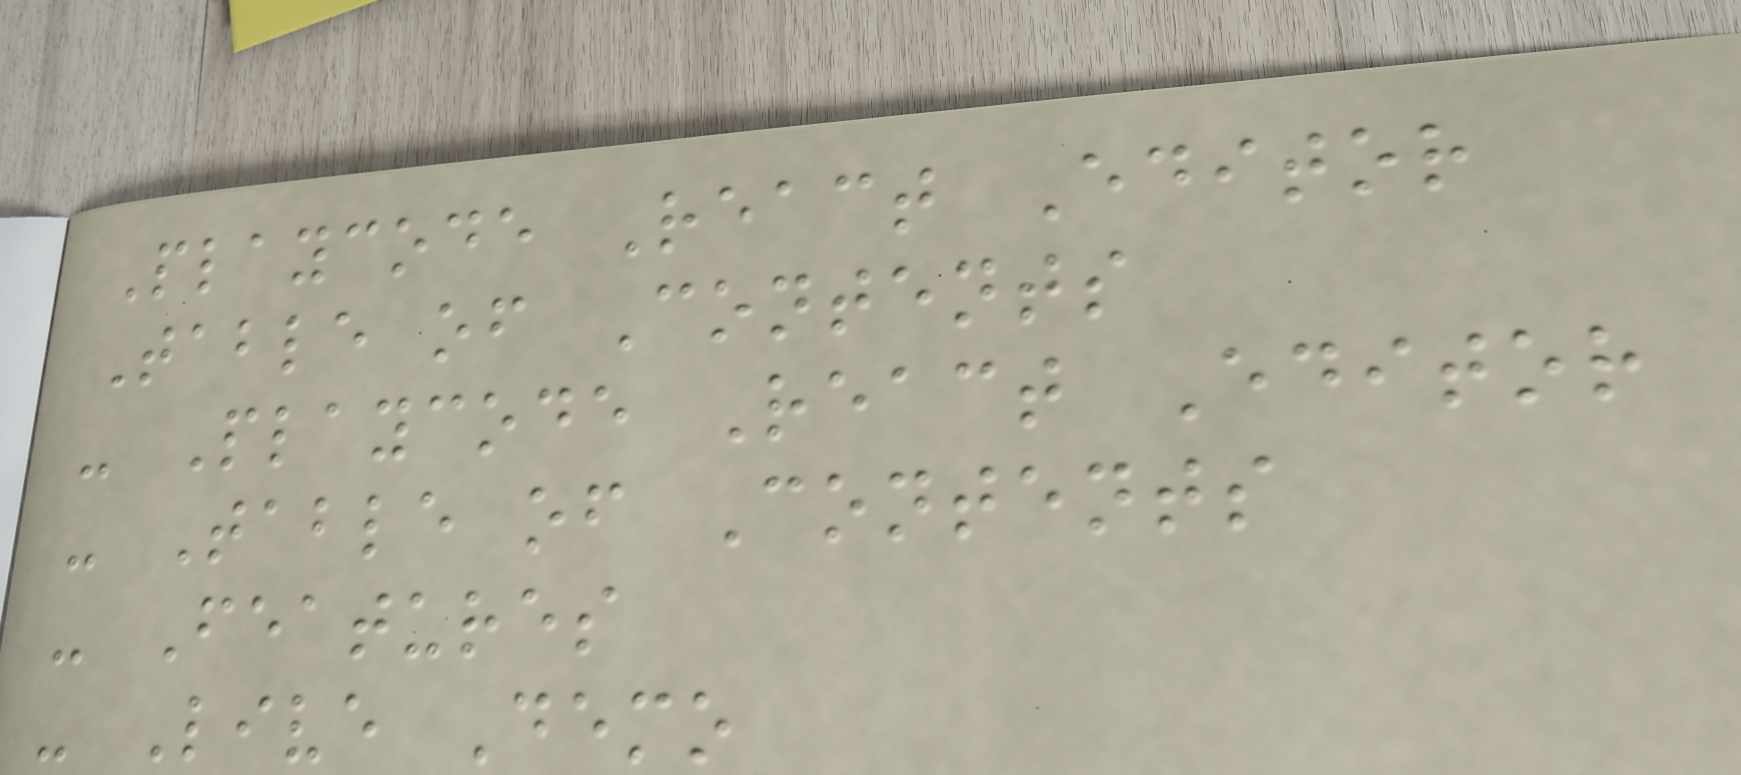Playcode React Editor
Table of Contents
- Playcode React Editor
- Table of Contents
- Features
- Live Demo
